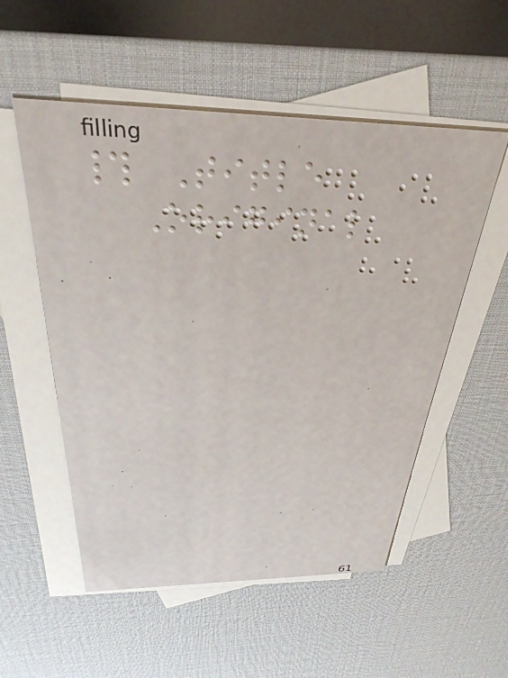# Title
Original
